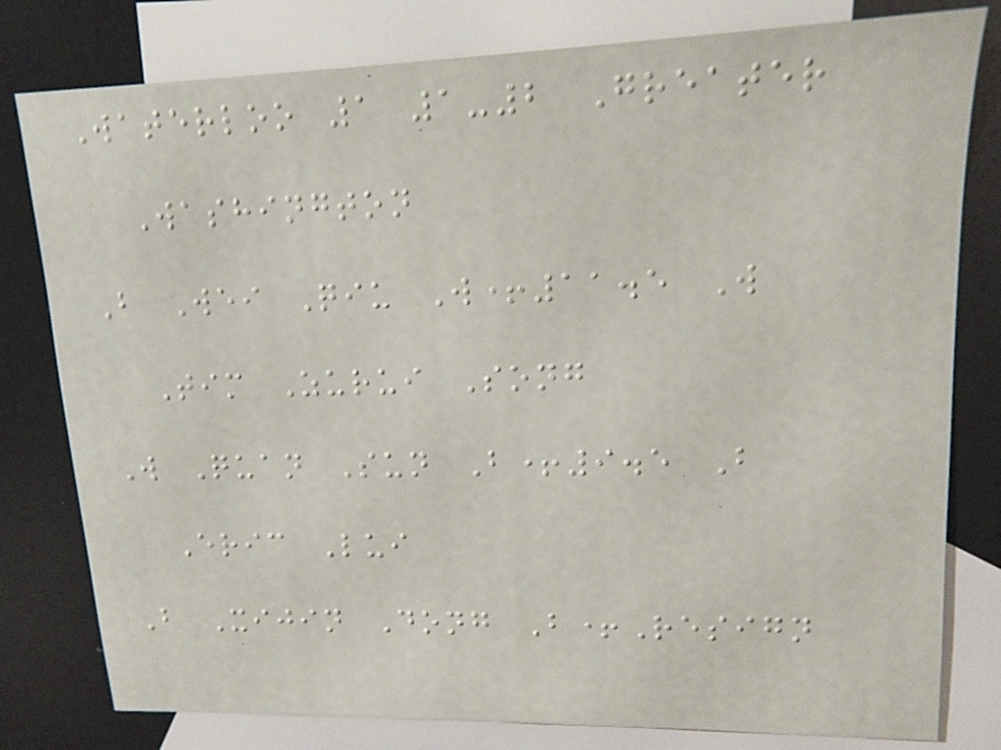Waterloo 1 1-2 Greater
Washington
B Wei Qiu W+11.5 W
Tim Zurui Song
W Quan Sun B+9.5 B
Eric Lui
B Xijin Dong B+Resign
